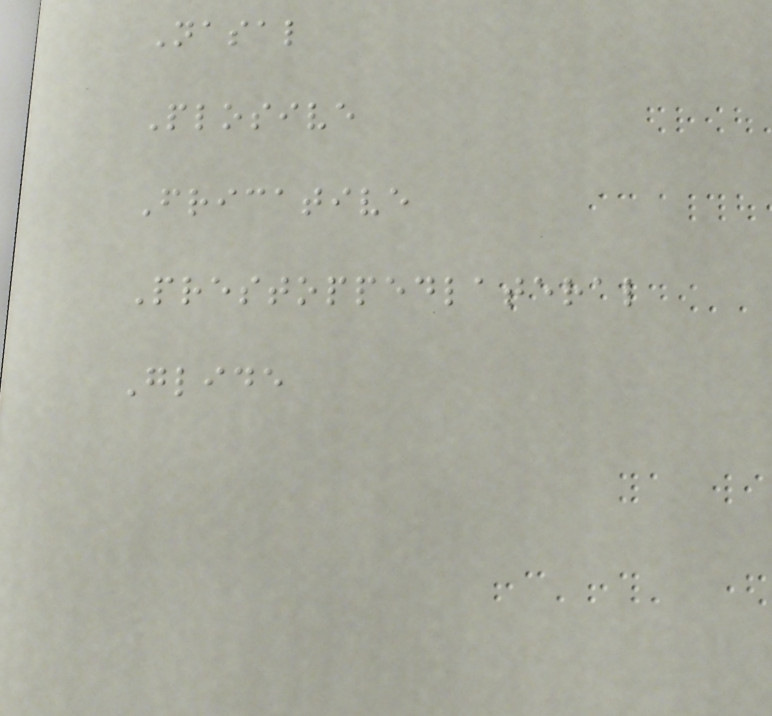Nasal
Plosive
Fricative
Prestoppedlateral
Glide
